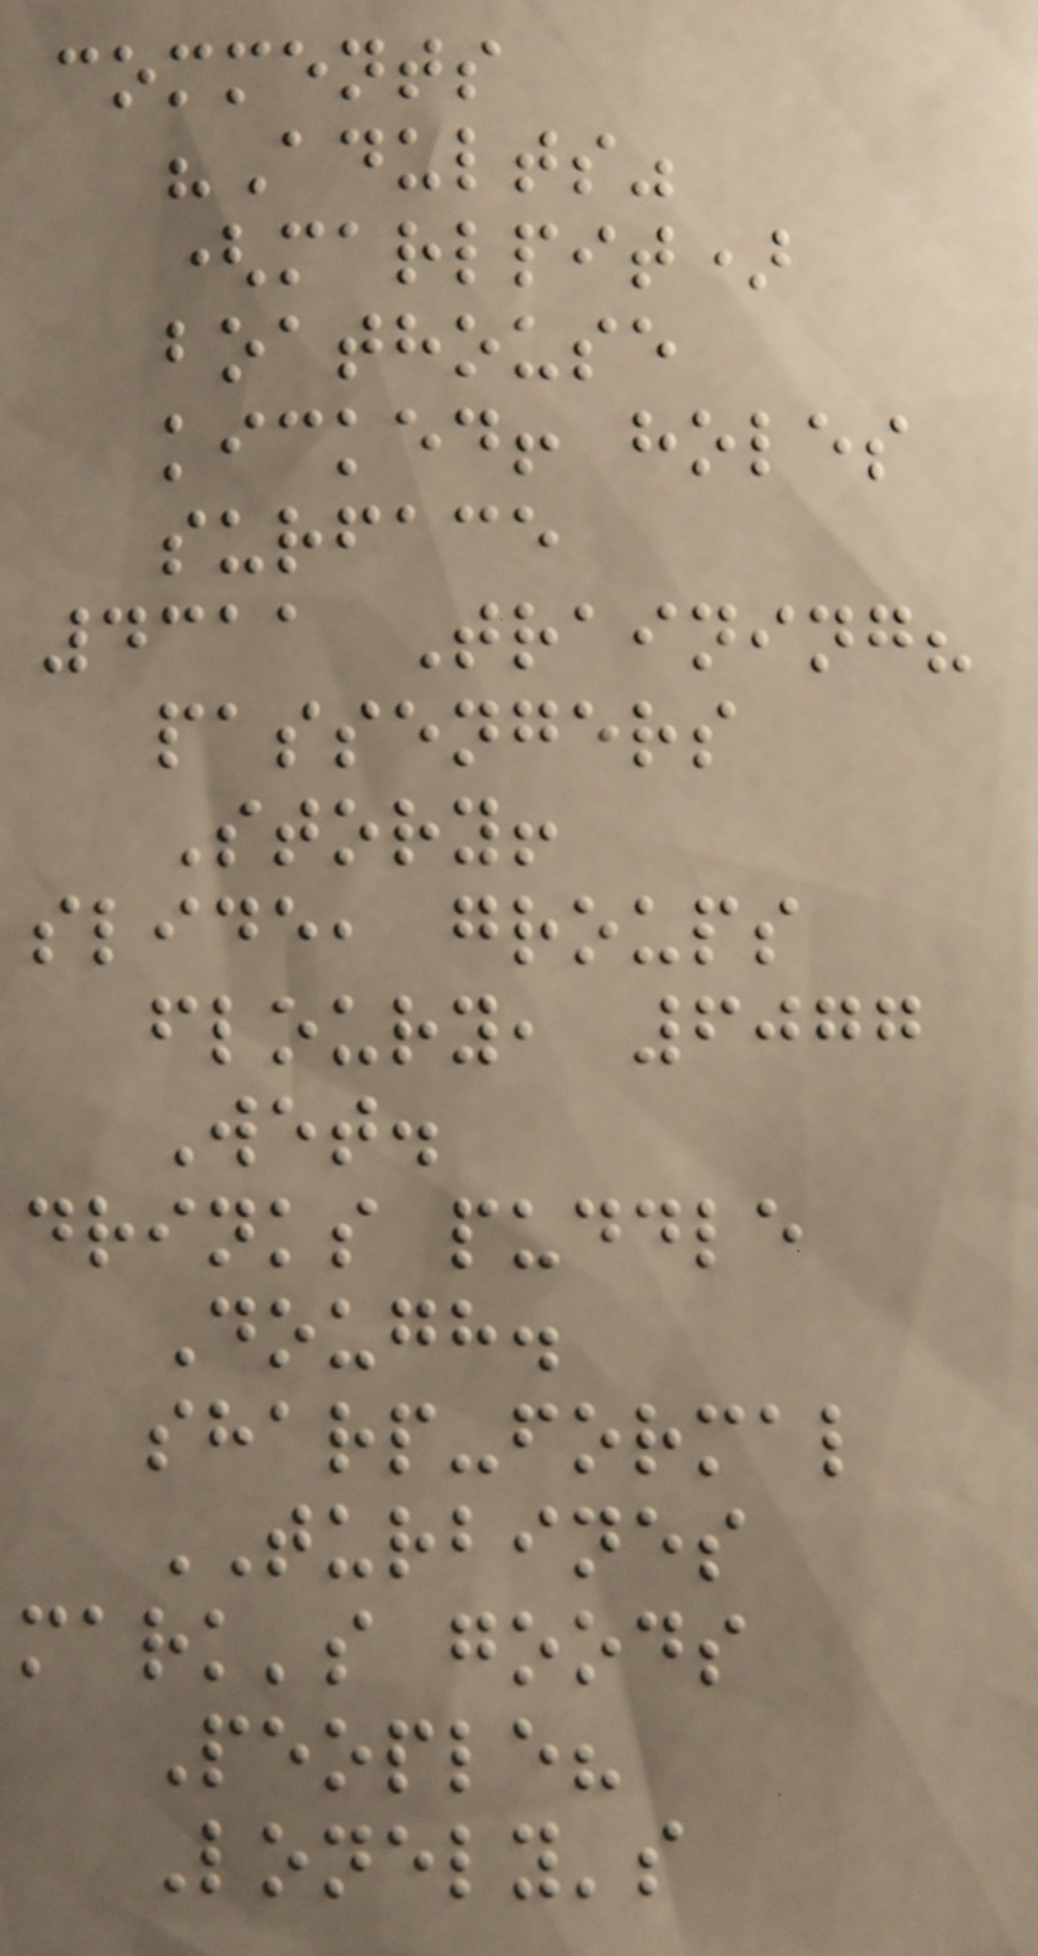comments
"Adults"
(marlpit)
boathouse
kicked! holes
surface
4311 Training?
passengers
Story!
slide, groups
floury, 6077
Wet.
drinks puddle
Dough.
sharp-formal
TURBINES
mark's goods
People?
Lonely's
